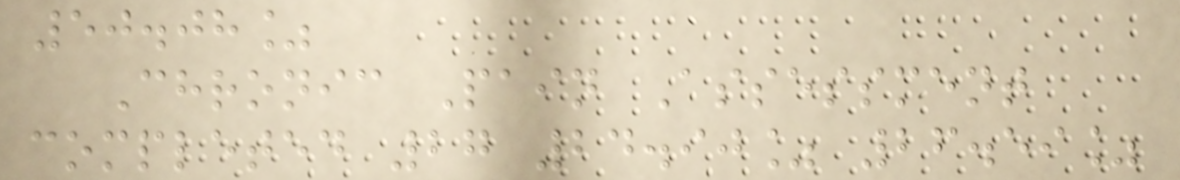50.08%
Chronic Pain Assessment
completed 27 24.90% 26.59%
